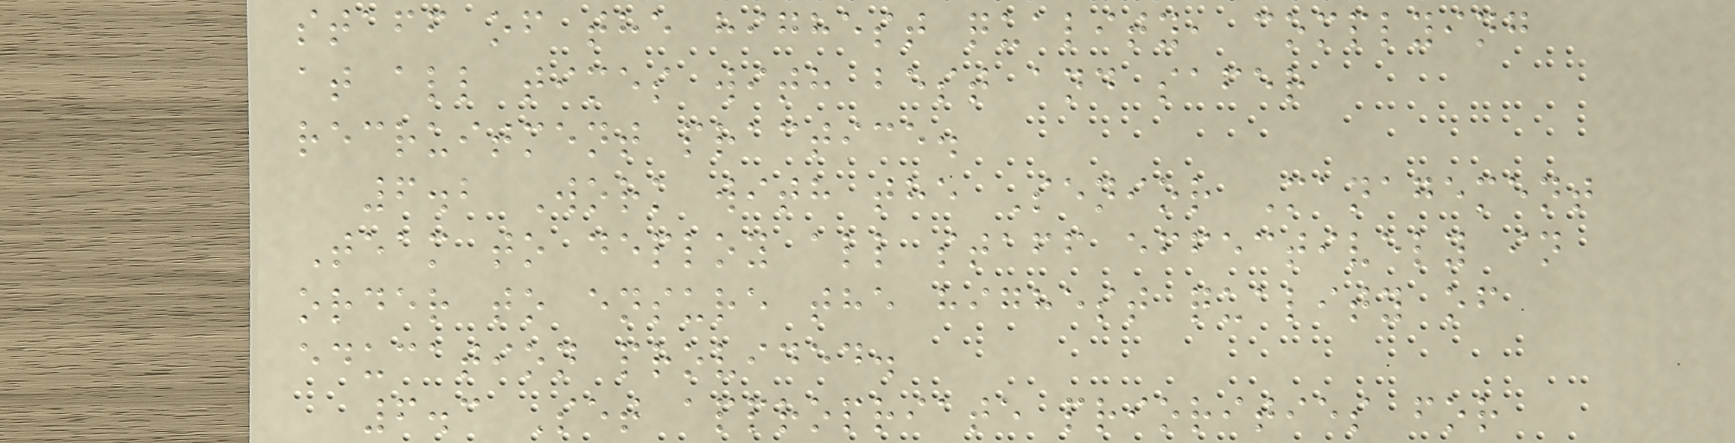staff of the highest quality, complying
at all times with best and safer
recruitment practice.
6.2 Work with the Senior Management
Team to deploy all staff effectively in
order to ensure the highest quality of
education provided.
6.3 Set appropriate priorities for
